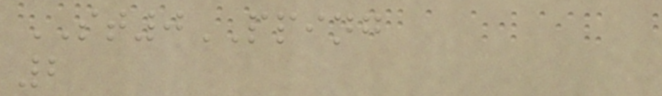ST0PPING
2
